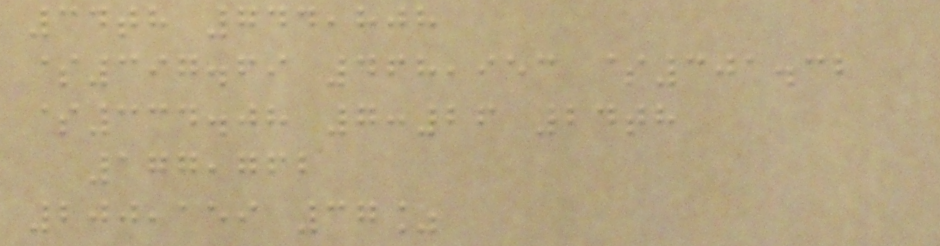34th 744,808
$397.69 468,953 $301.32
$334.08 7:26 24th
177,762
200,159 37%
